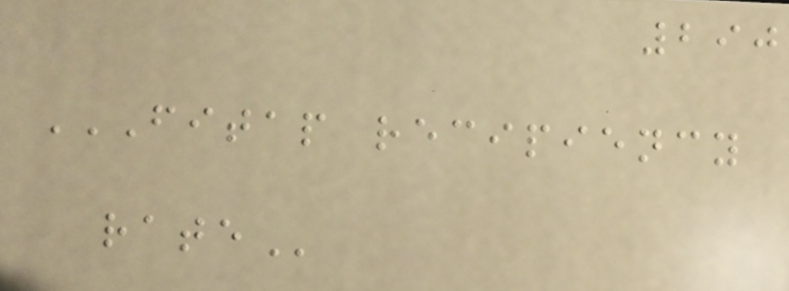290
FITAP RECIPIENCY
RATE
